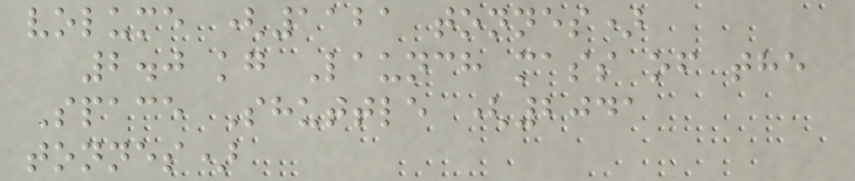volume (1121 tonnes)
2.0 kg Launch mass of the
Space Shuttle (2041
tonnes)
